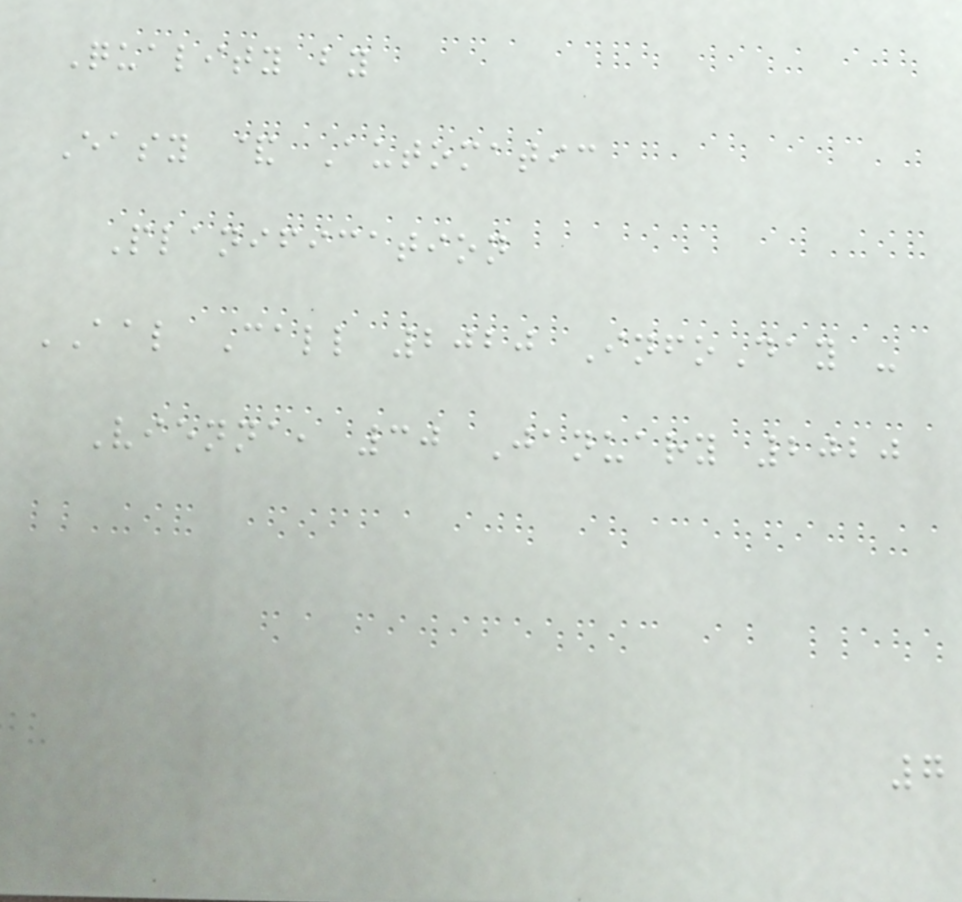Quality by
Easy & Automatic
Planification
AAL Call 2020 InfoDay -
Vienna, 30 January 2020
7
